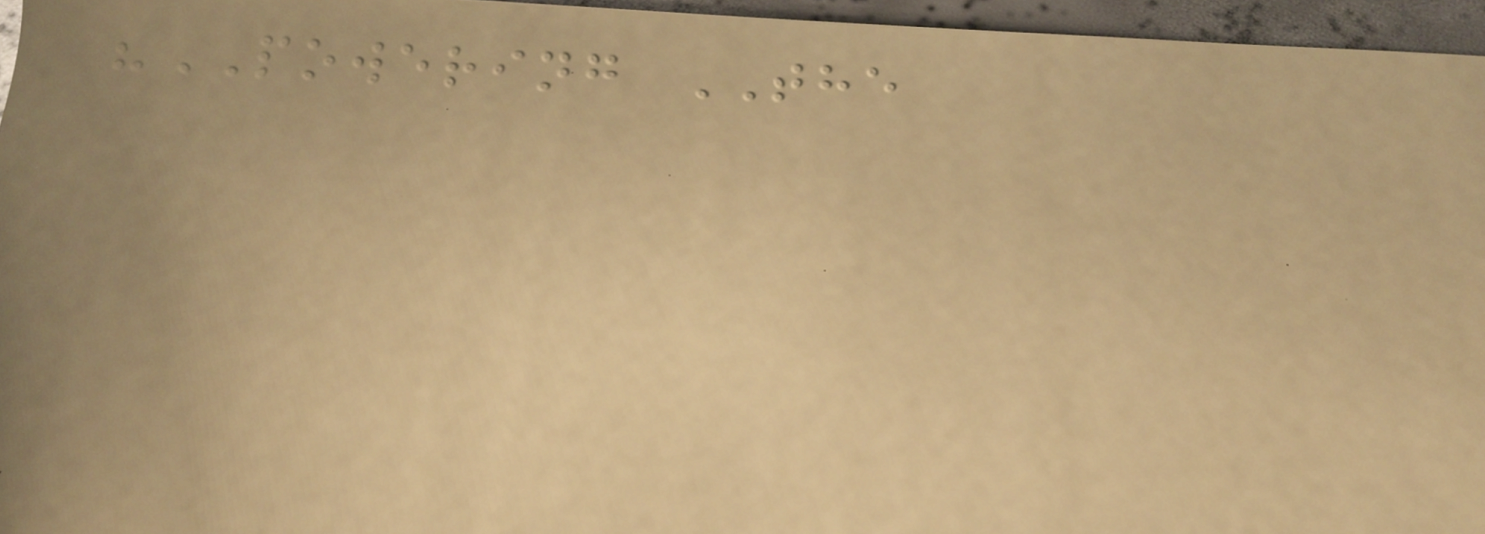"POWERING THE
